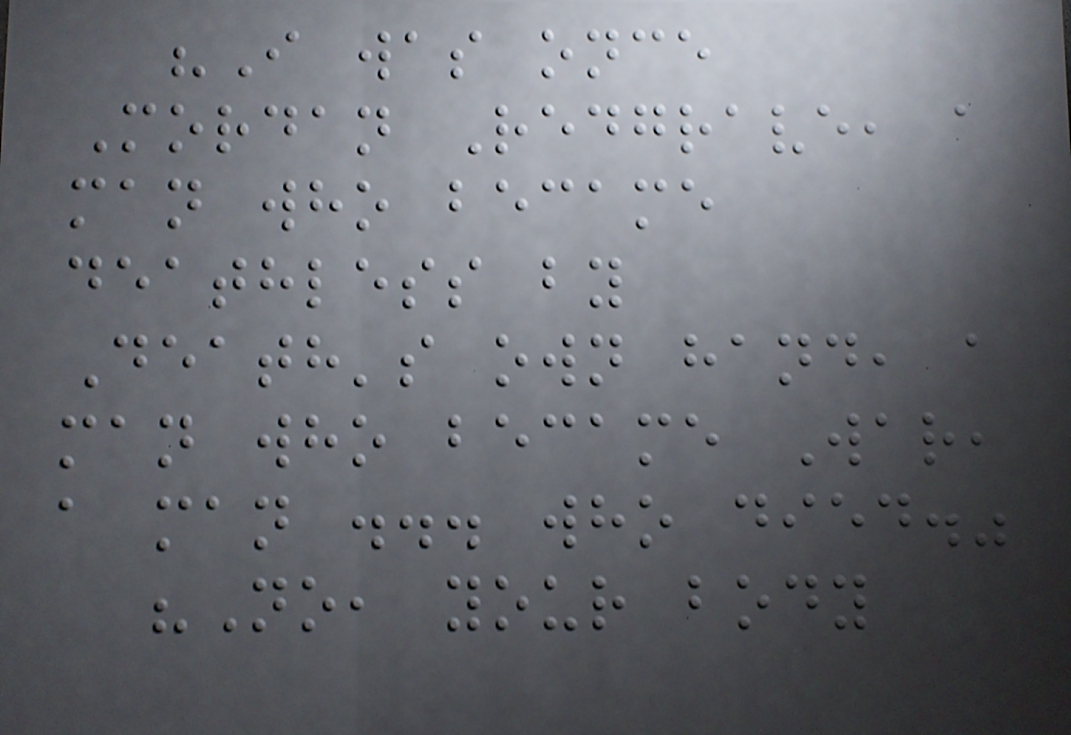"I was once
Mordan Redgrave, a
man who became
deathless by
Death's own hand, a
man who became War,
a man ... who died."
"No, your body
